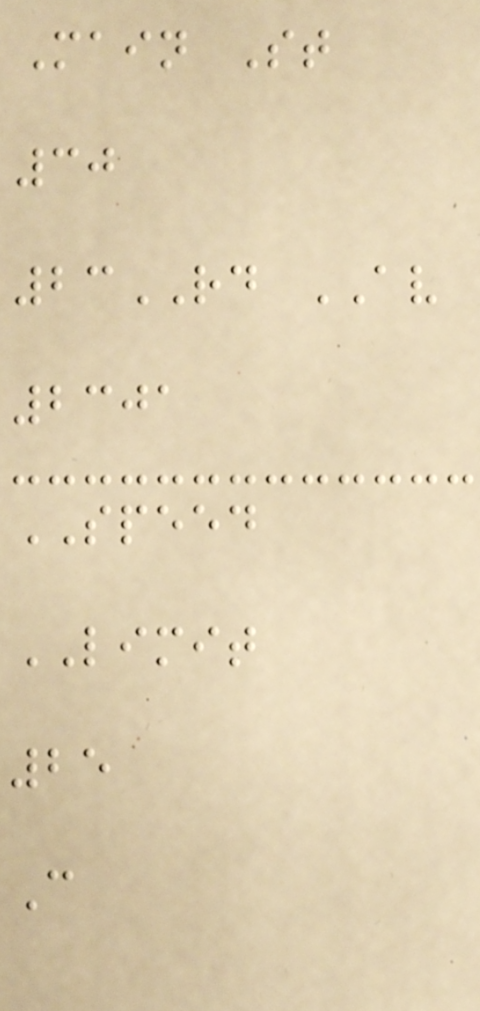Main St
30
23RD AV
2301
SPEED
LIMIT
25
C
